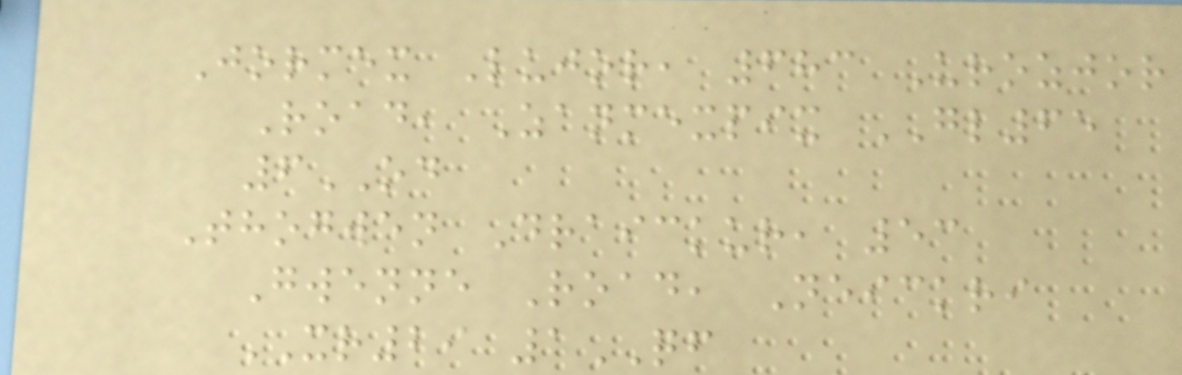Jormex Lujor, 683 Urozjor
Road, Zanmexpix GL65
6OD
Thogwen Draickur, 53
Gwenne Road, Neickri
XR29 1QF
